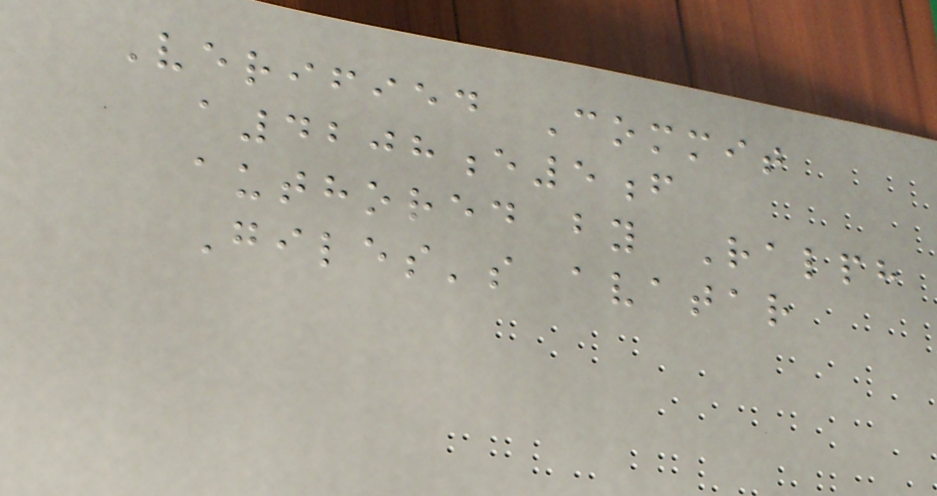Verified Commit
a4208e5f
authored by Ralph
Giles's avatar
